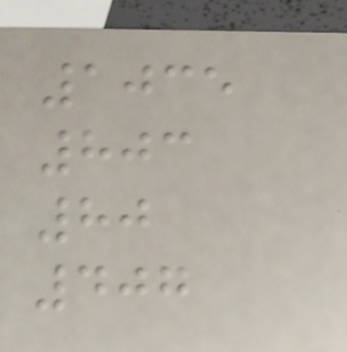1035
803
80
407
